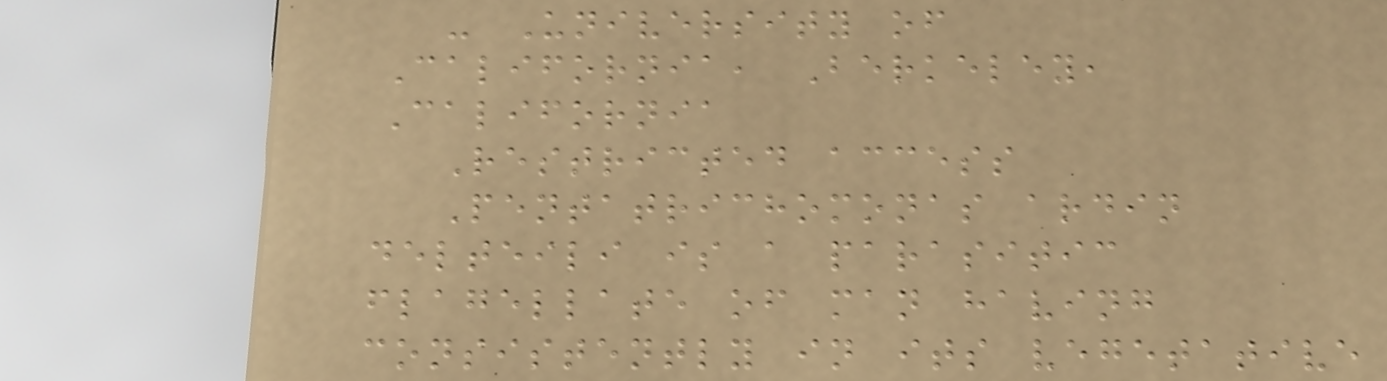- University of
California, Berkeley,
California
Restricted access
Pentatrichomonas ardin
delteili is a parasitic
flagellate of man having
consistently in its vegetative
